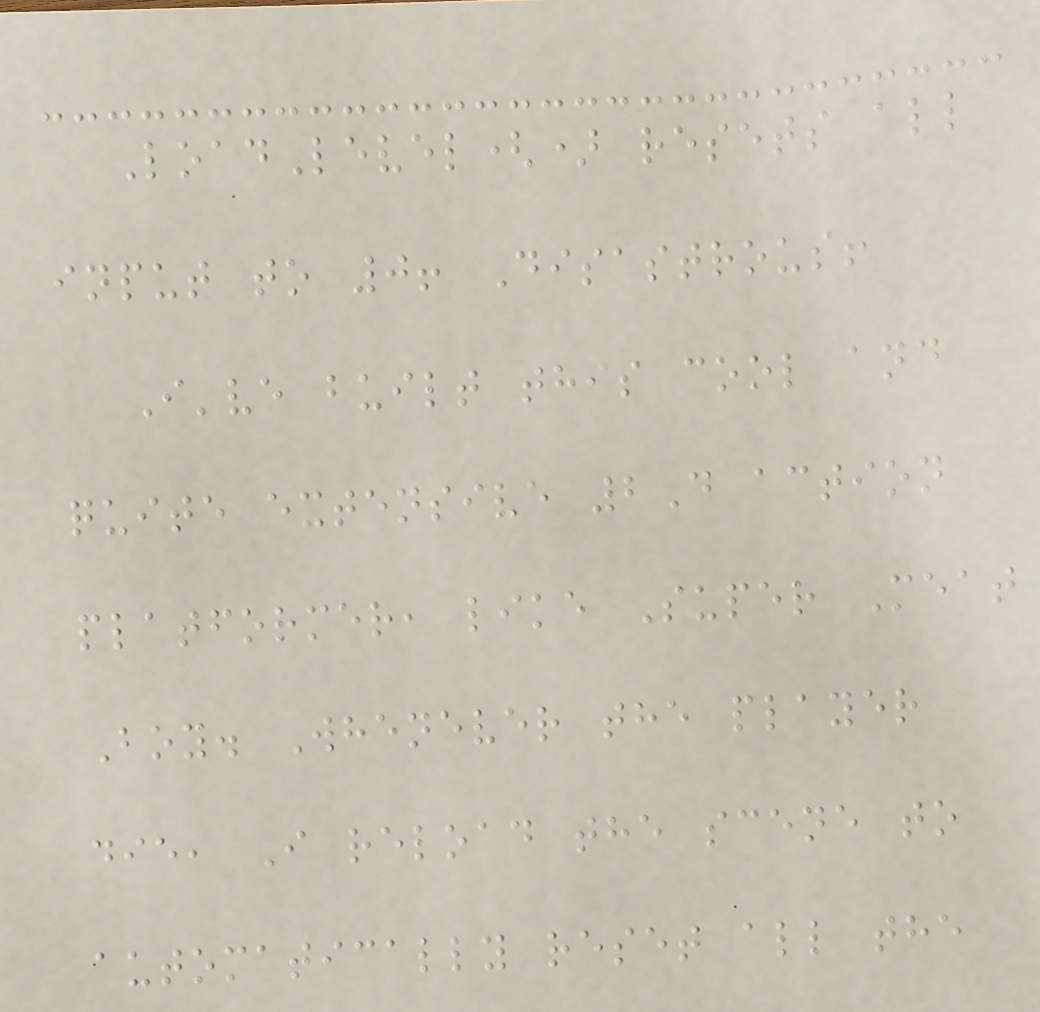LoadLevel() resets all
input to 0! Disastrous!
I've built this cool and
quite extensive 2D action
platformer, like Super Meat
Boy. Whenever the player
die, I reload the scene to
automatically reset all the
